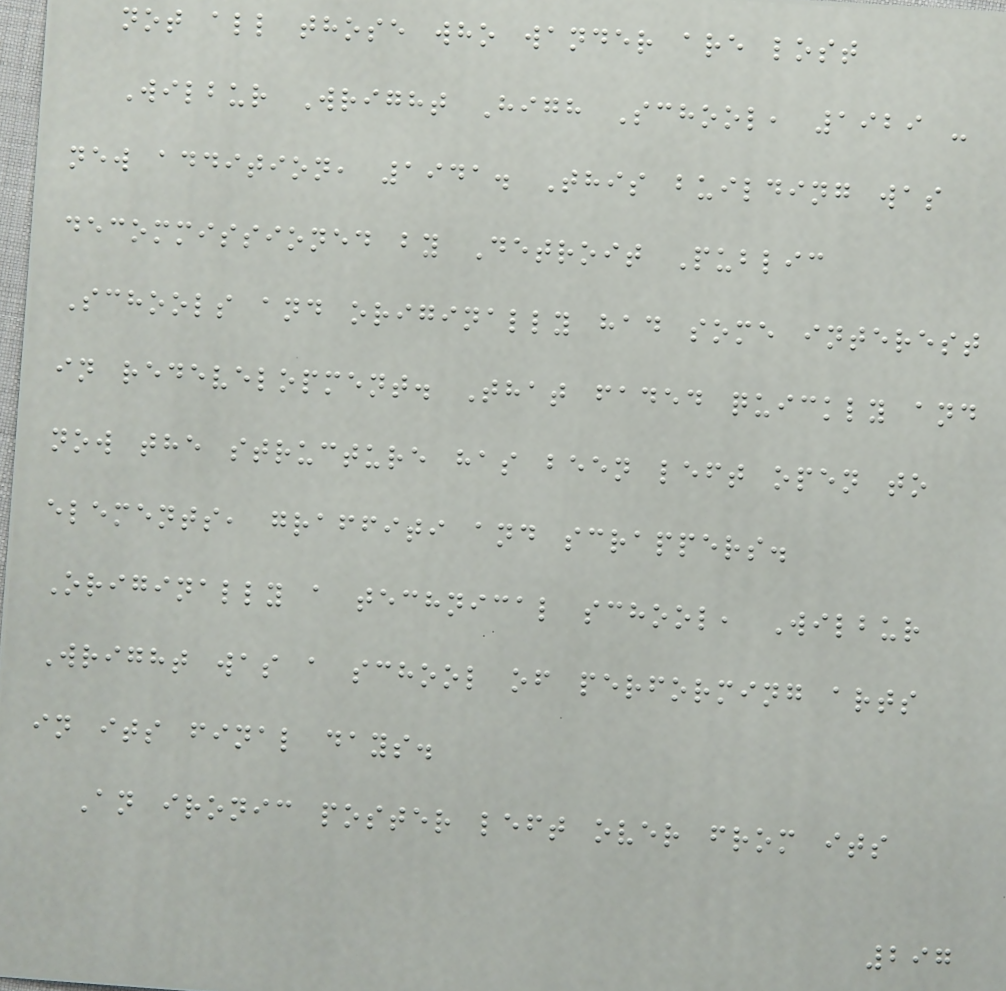not all those who wander are lost
Wilbur Wright High School, 1929 -
new addition, 1941. This building was
decommissioned by Detroit Public
Schools and originally had some interest
in redevelopment. That faded quickly and
now the structure has been left open to
elements, graffiti and scrappers.
Originally a technical school, Wilbur
Wright was a school of performing arts
in its final days.
An ironic poster left over from its
297
